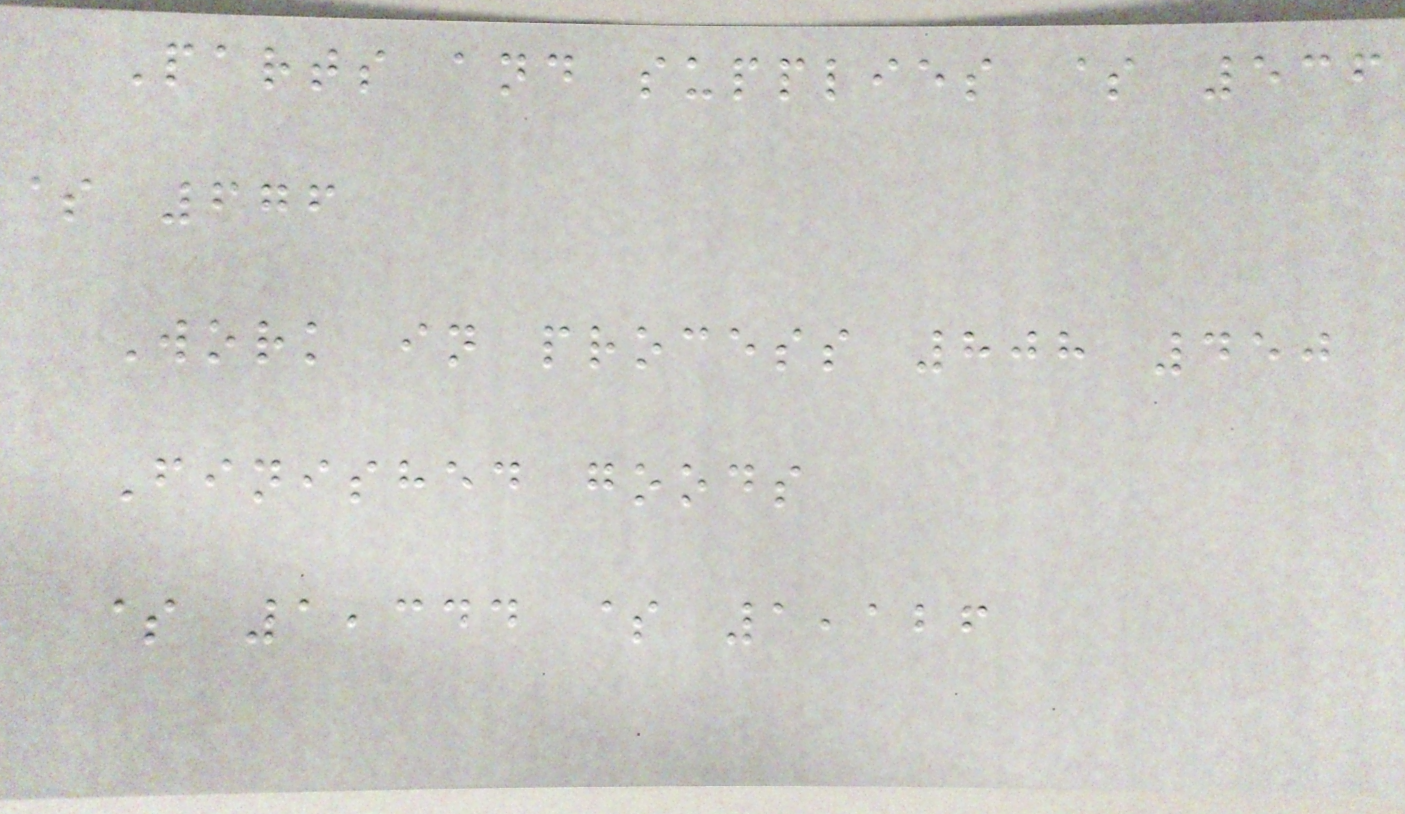Parts and supplies $ 536
$ 676
Work in process 808 450
Finished goods
$ 1,344 $ 1,126
